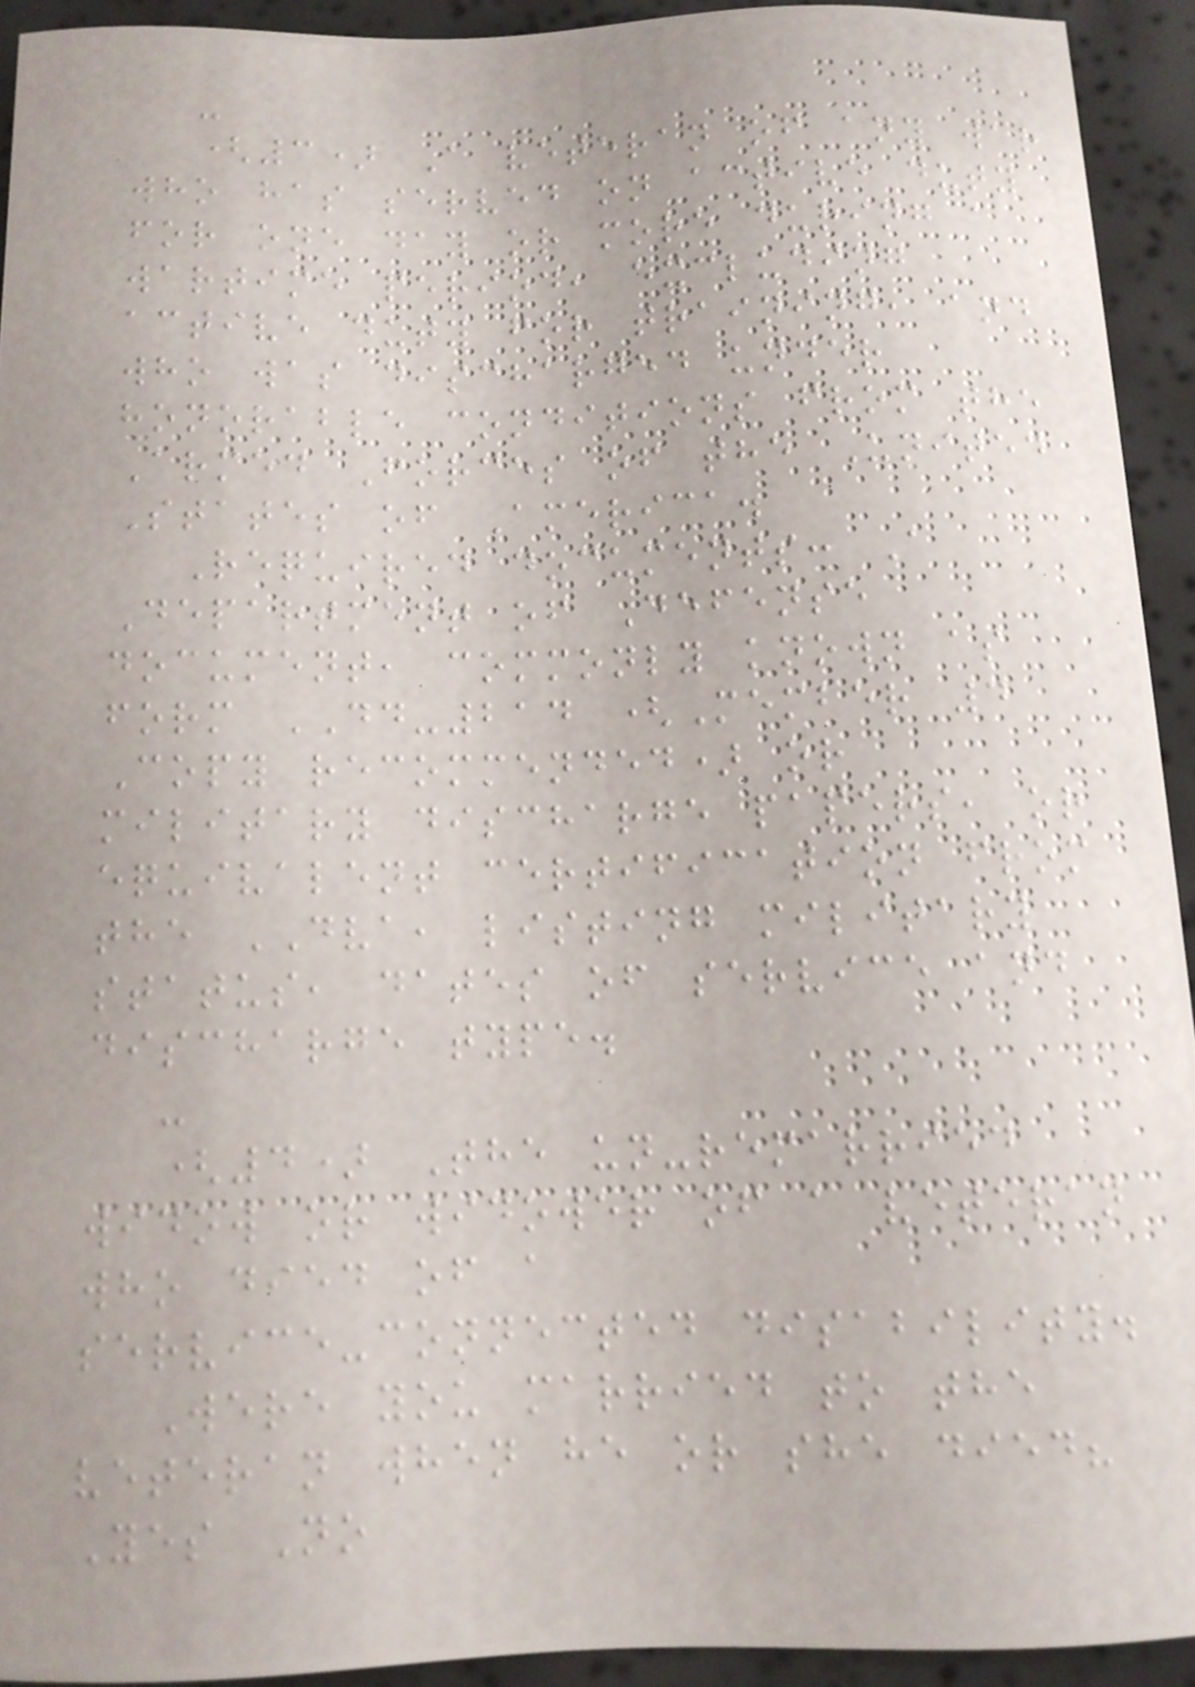-
(3) A veteran of any war
who has served on active duty
for one day or more during a
wartime period, excluding
active duty for training, and
who was discharged under
honorable conditions from the
Armed Forces of the United
States of America.
Required documents: A
Department of Defense
document, commonly known as
form DD-214 (Member 4
Copy recommended) or
military discharge papers, or
equivalent certification from
the DVA, listing military
status, dates of service and
discharge type.
-
(4) The un-remarried
widow or widower of a veteran
who died of a
service-connected disability.
Were you married to the
veteran when he or she died?
Yes No
